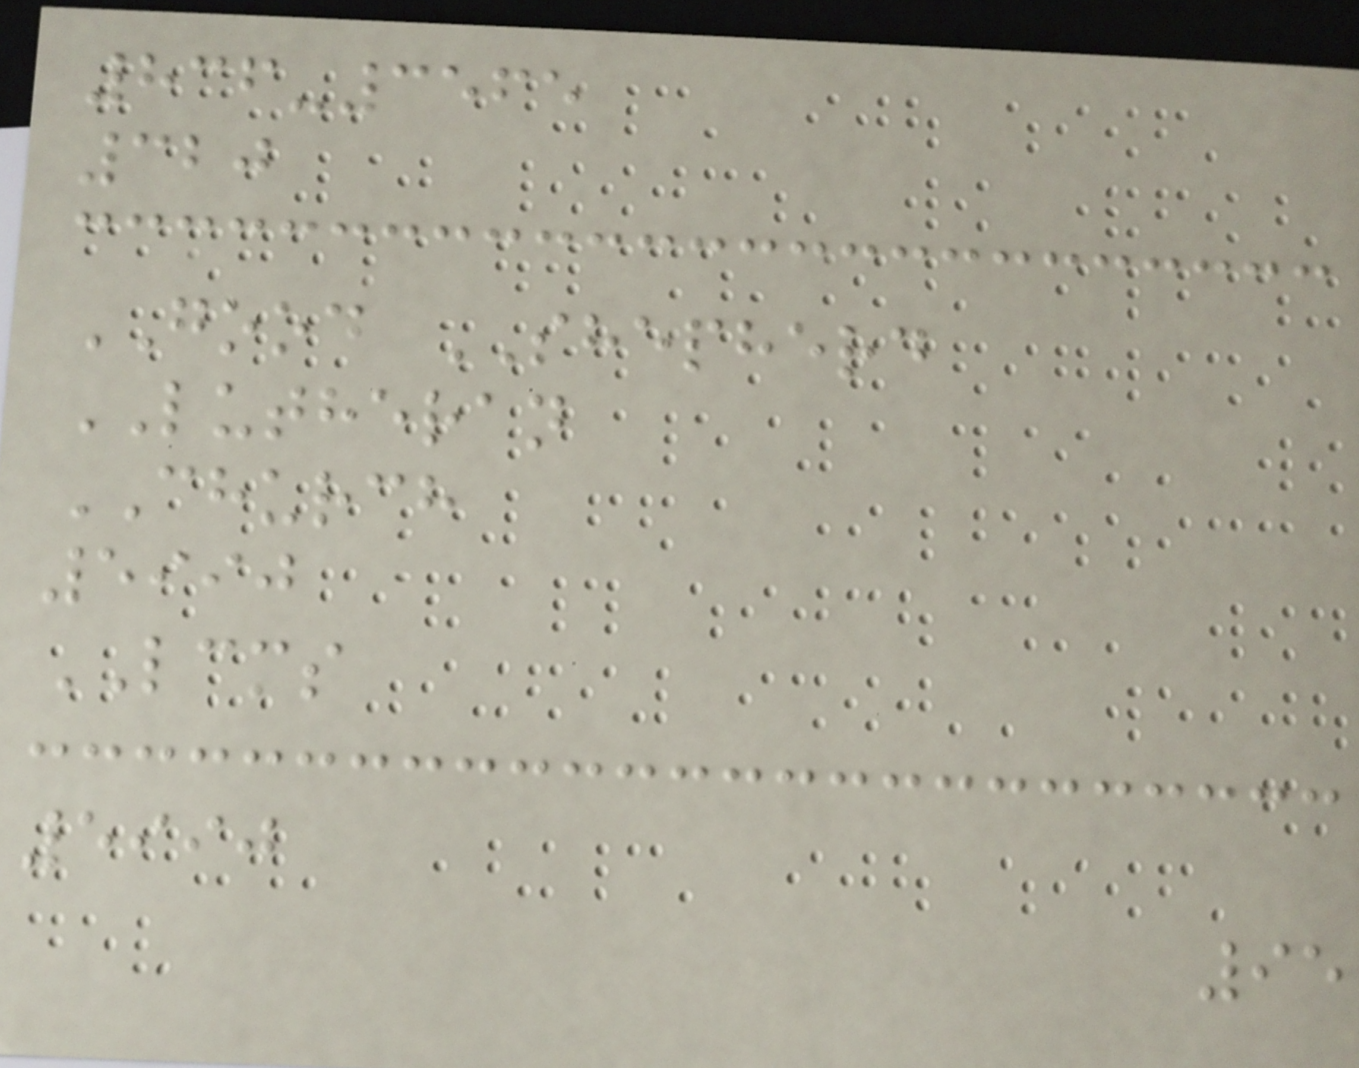836-3565
320
GOOD SHEPHERD
LUTHERAN
CHURCH
5990
LCMS
5990
95
